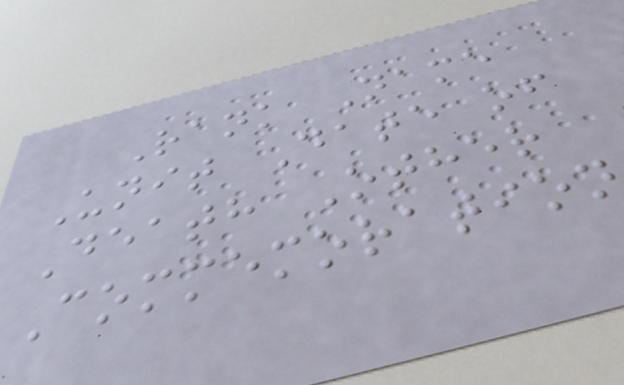Rank Name
Unit Date of
Death Other
Commemoration
